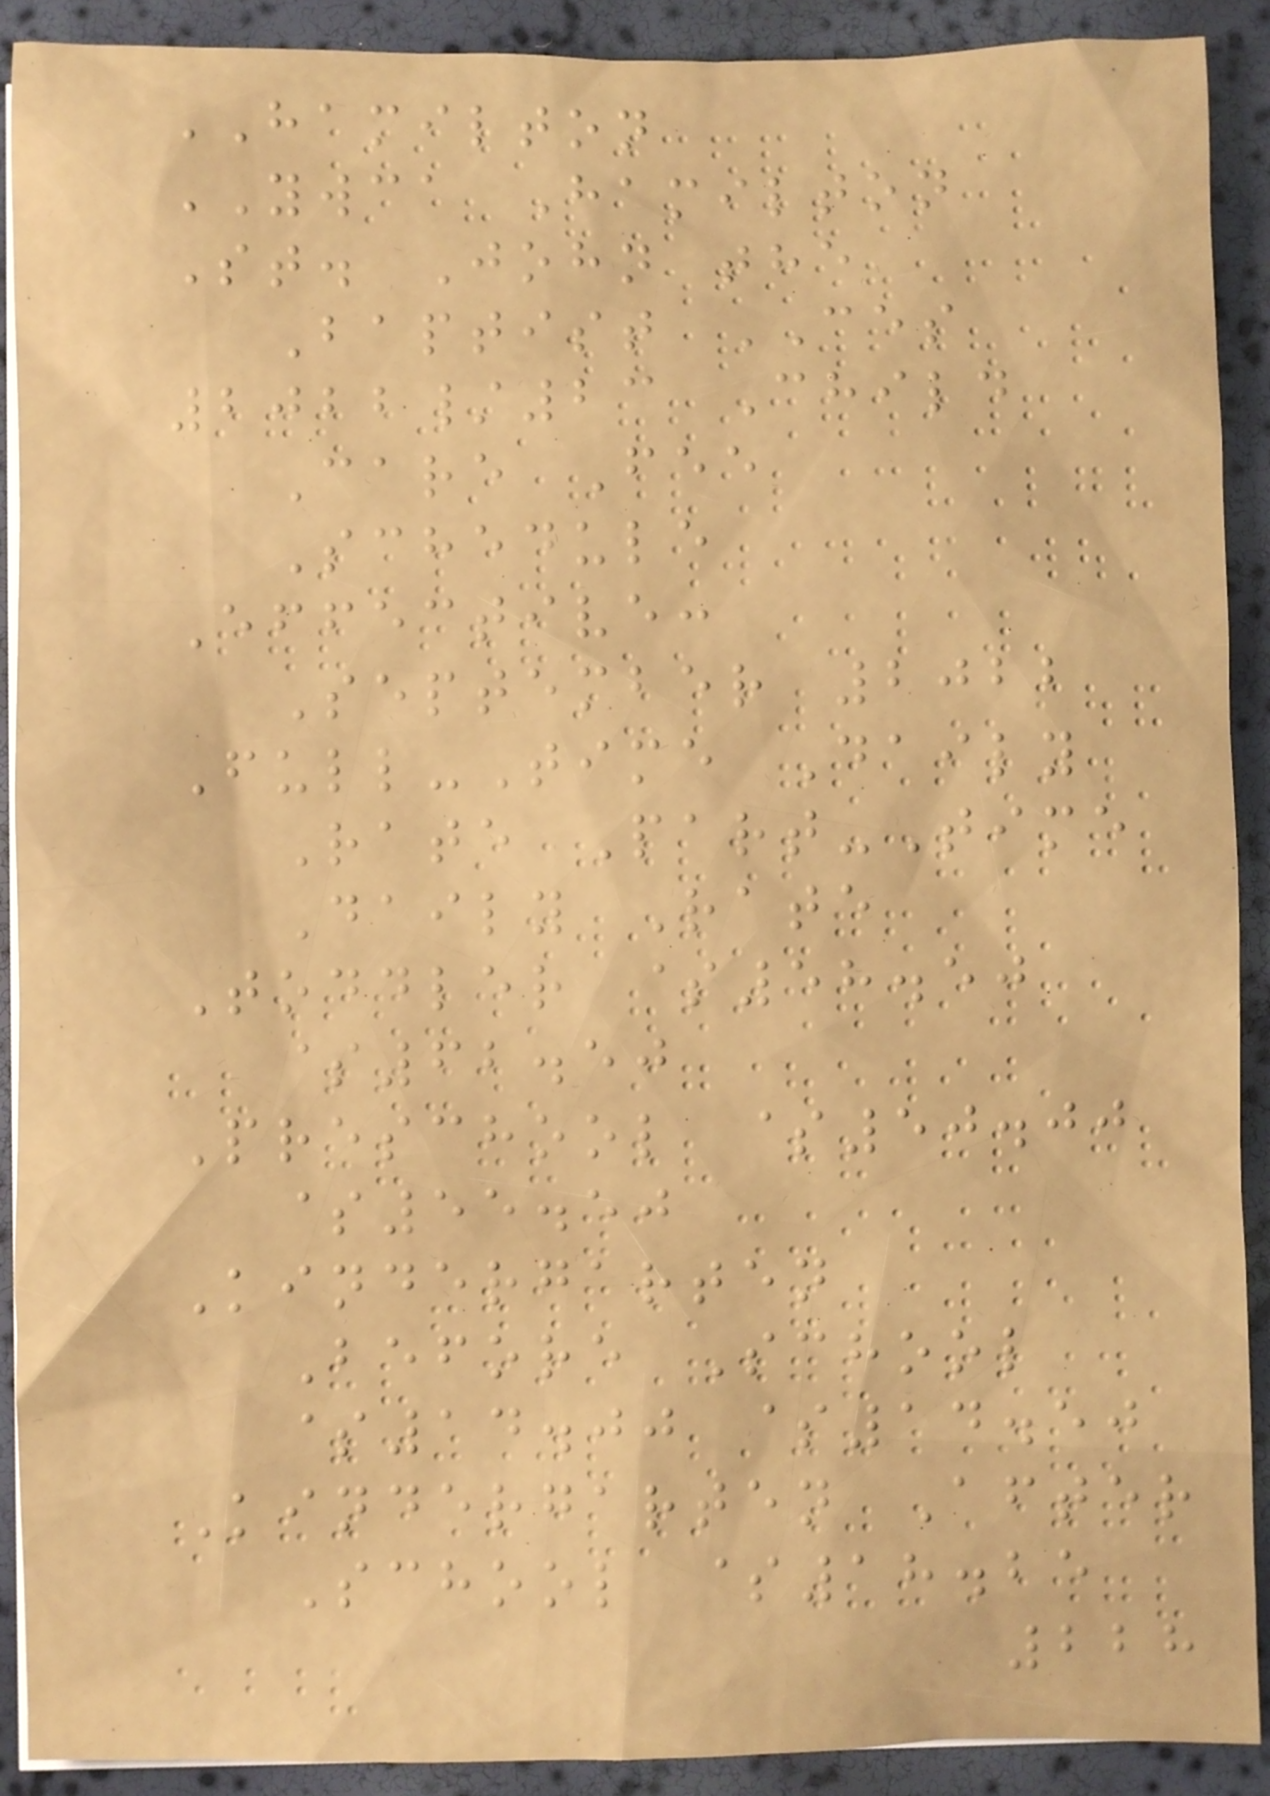HAMILTON
YWCA Hamilton
St. John the
Baptist CES
2022/23 Child
Care Fee
Schedule
Effective:
September 2022
Full-Time Daily
Rate Part-Time
Daily Rate
Toddler $58.50
$62.50
Preschool $50.00
$55.50
Kindergarten
Before School
$14.00 $14.50
Kindergarten After
School $18.25
228
